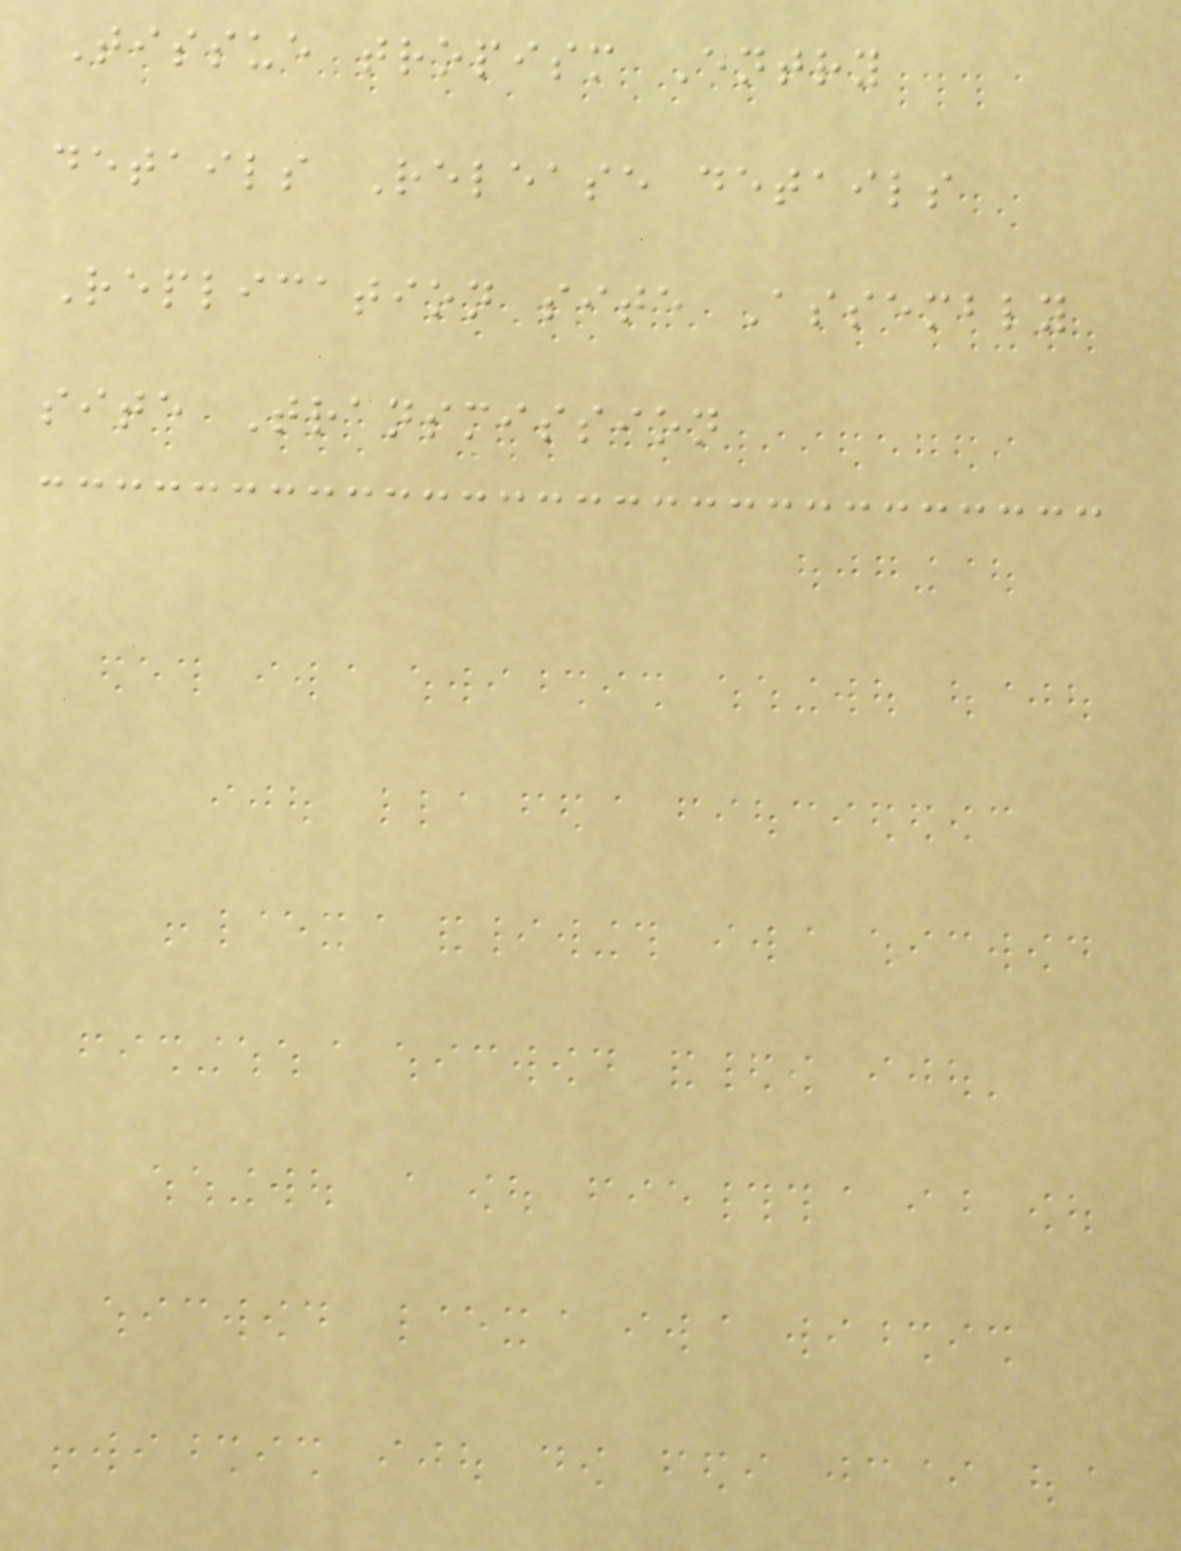Tissue tropism Entry
details Release details
Replication site Assembly
site Transmission
